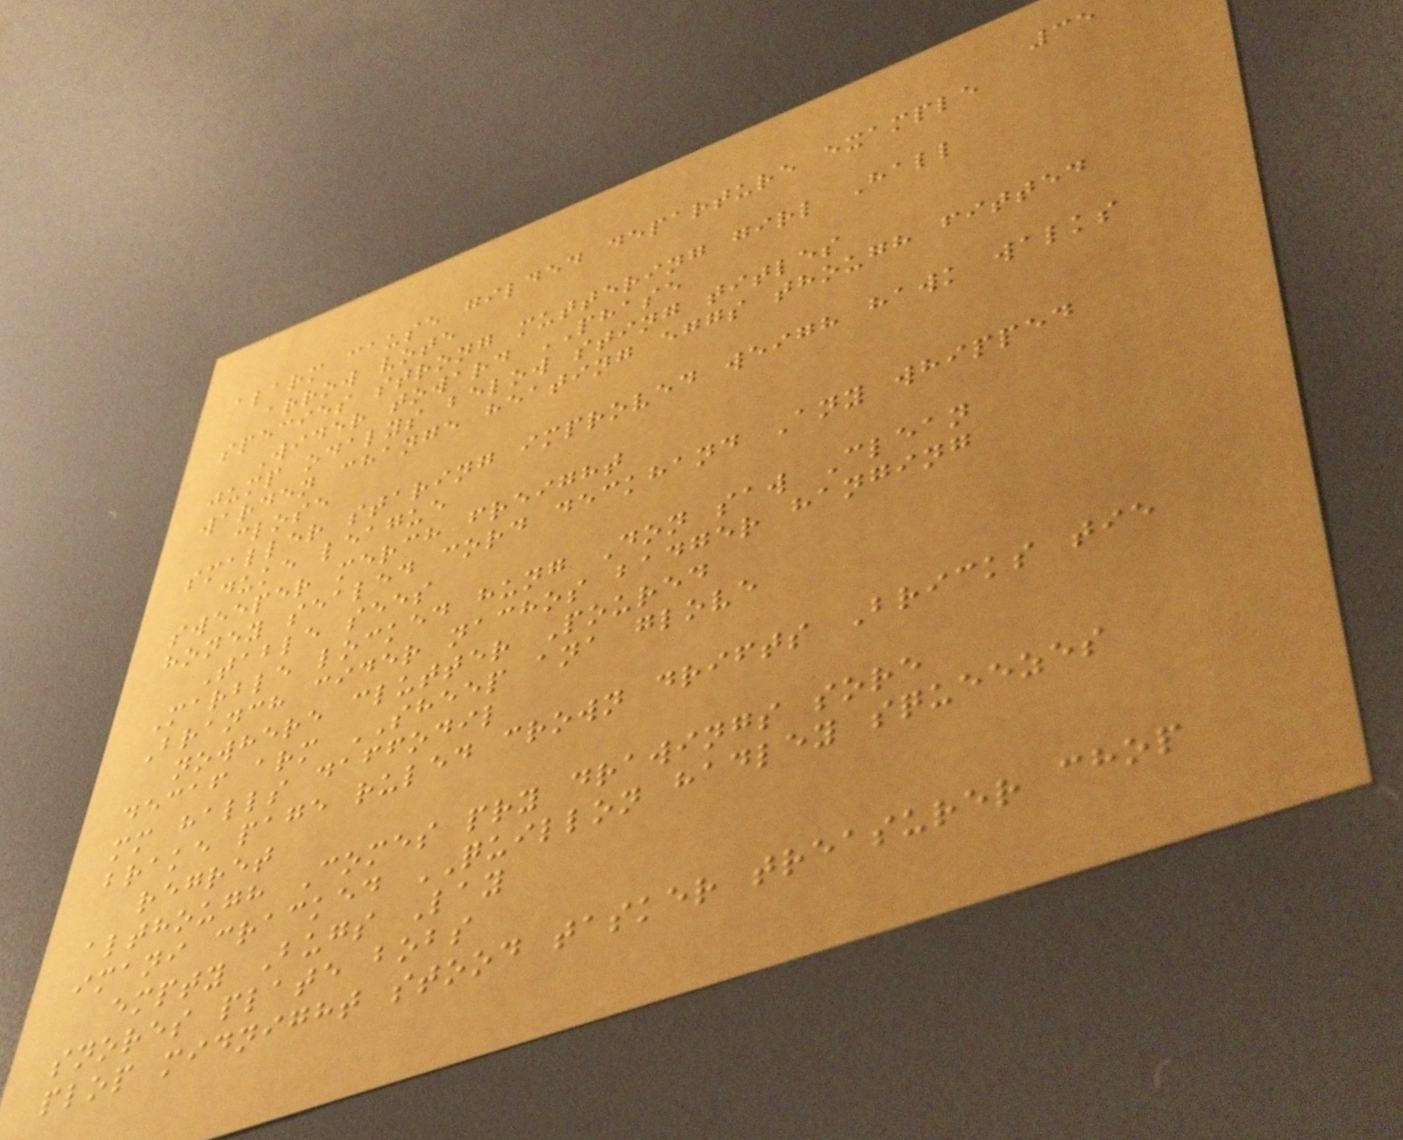35
alarm cause gilded departure example
arrow vote
species strong muttering girl Hall
Wider toward PHASE
jump odalys below sting titles
warden change heating eggs though fitted
close
smaller staring improved weigh hawk walks
duke league
sweeper merch freight
honey sealed cord deckhand Any whipped
Table sees
Marble locked hung Don saw Clean
Branch cider nachos badger hanging
nowhere clutter Poured
decaf arm SHEEP ana glove
mm halls daffodil
brake page ruled crown drifts Bricks tie
regret
although Comes pry drawings sore
imani cracked QUILLON hadley squeezes
empty Bugs Lay
snores plate bobs
plop midnight stood tasker treasurer chop
